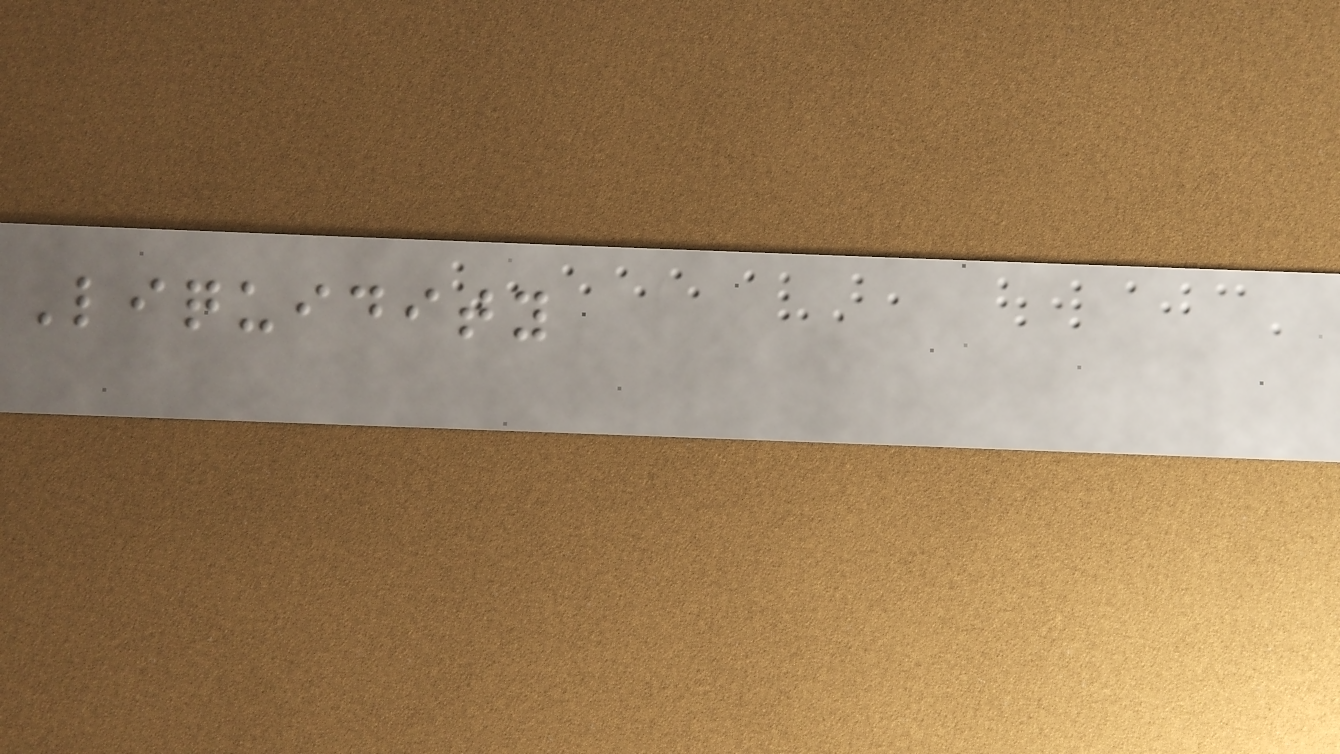Liquidity
